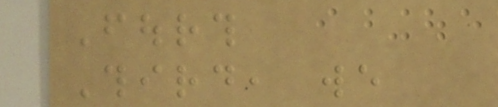Fourth
Third, we
